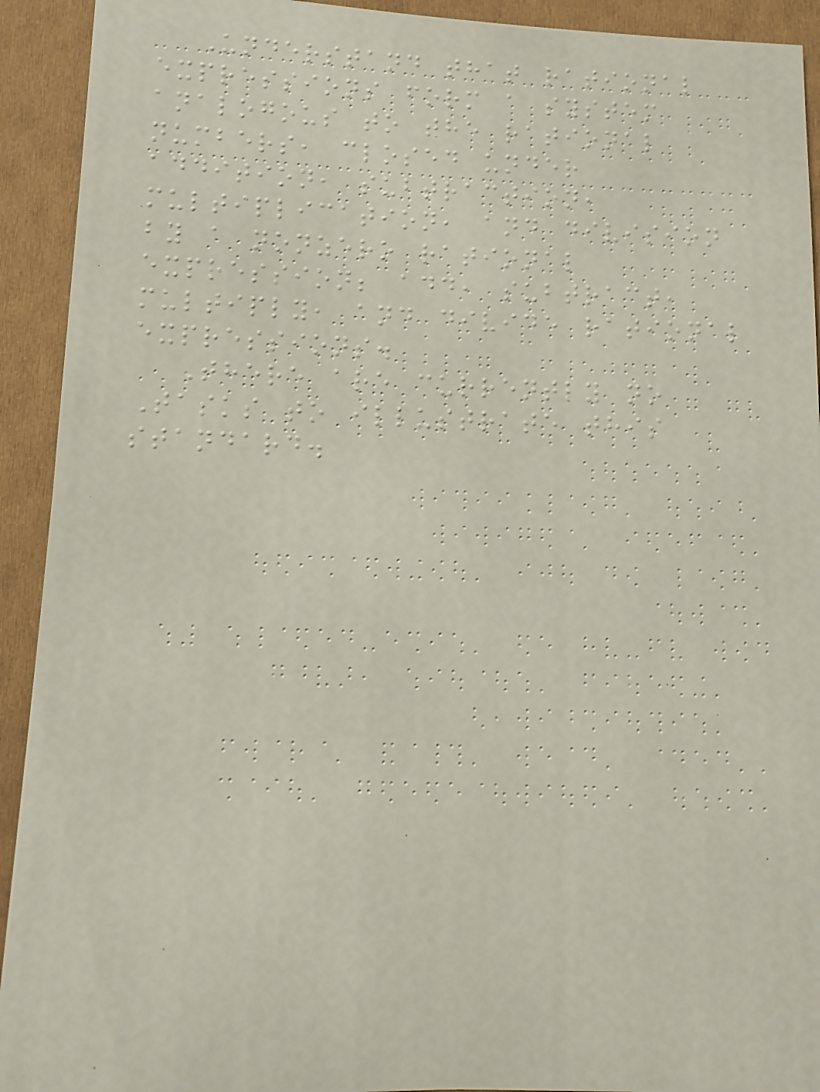Understand that rational
expressions form a system
analogous to the rational
numbers, closed under
addition, subtraction,
multiplication, and division
by a nonzero rational
expression; add, subtract,
multiply, and divide rational
expressions.
There are currently no
Tasks to illustrate this
standard.
